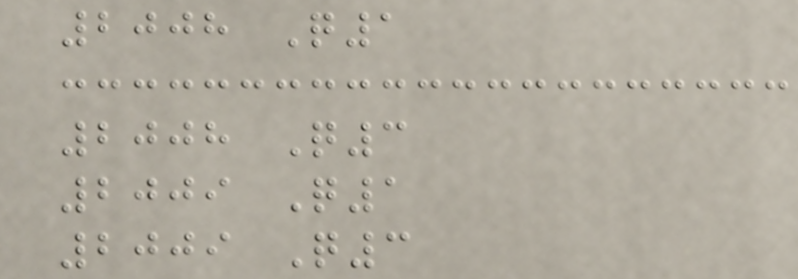2008 Q1
2008 Q3
2009 Q1
2009 Q3
